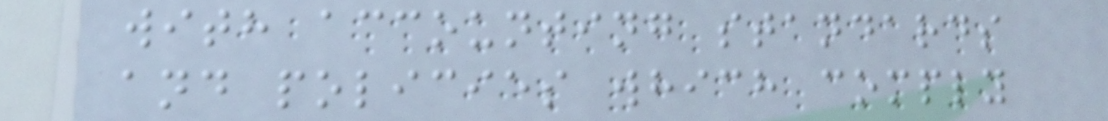with accounting standards
and policies which comply
